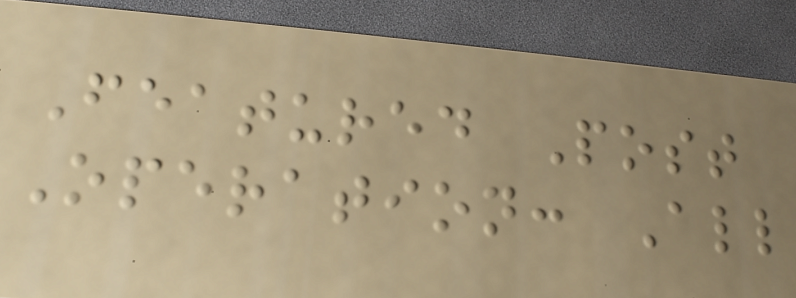Featured Post
Operation: All
